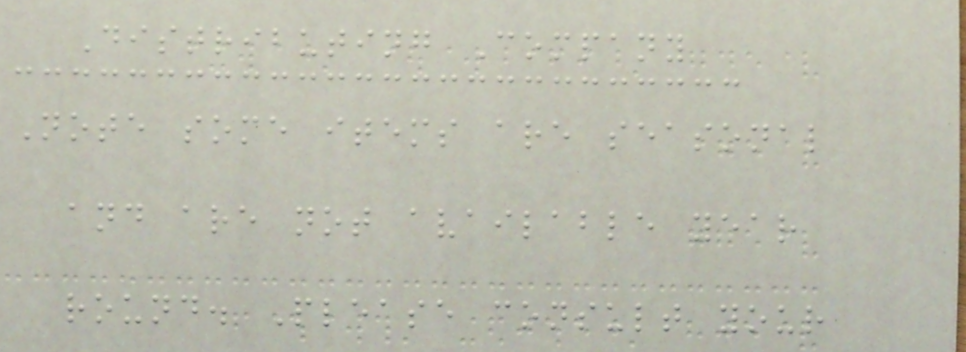Distributing Company
Note some items are seasonal
and are not available year
round. Please consult your
